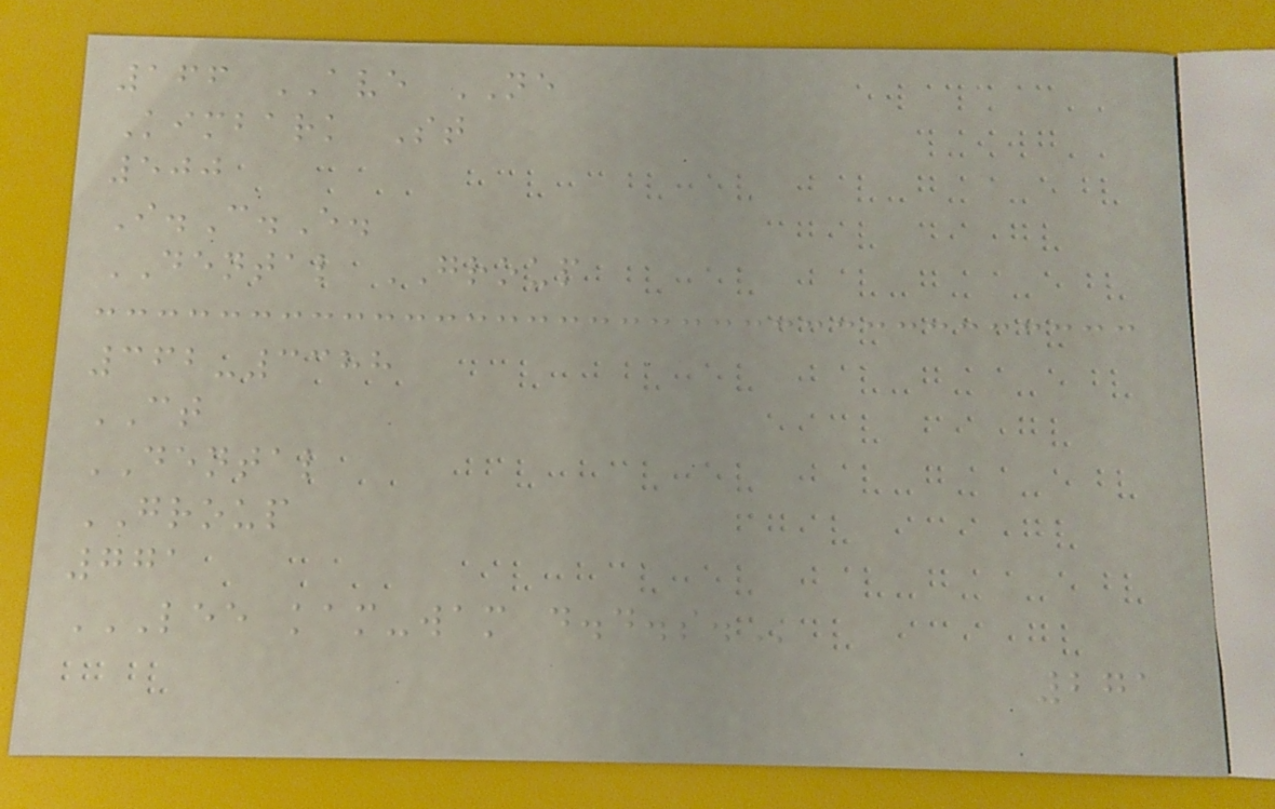166 AVE NE
Kimbark St
500
I.C.E.
DENTAL GROUP
362-3388
CT
DENTAL
GROUP
771
LEE KAM-WAM D.D.S.
271
